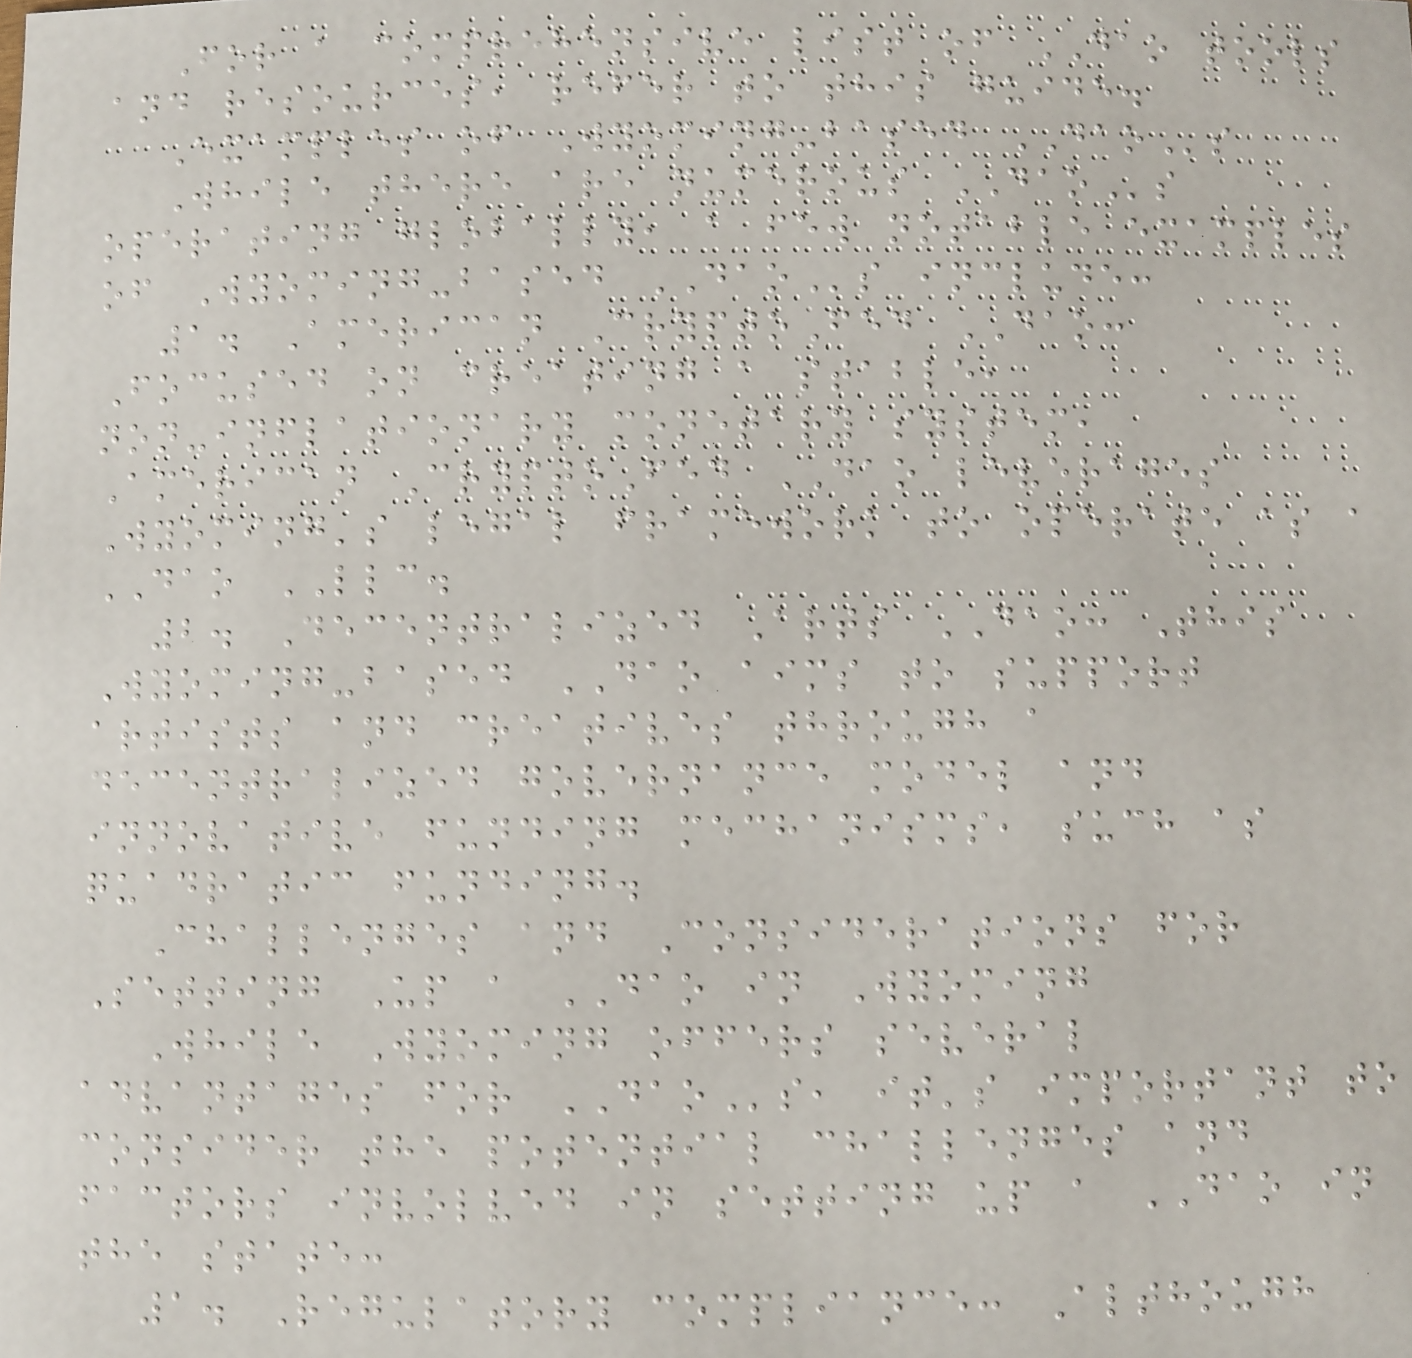For a comprehensive list of DAO tools
and resources, refer to this guide.
Examples of Wyoming-based DAOs
While there are numerous DAOs
operating globally, a few notable examples
of Wyoming-based DAOs include:
1. American CryptoFed DAO:
Focused on creating a stable,
non-inflationary monetary system,
American CryptoFed DAO leverages
Wyoming's legal framework to operate as a
DAO LLC.
2. Decentralized Arts DAO: This
Wyoming-based DAO aims to support
artists and creatives through a
decentralized governance model and
innovative funding mechanisms, such as
quadratic funding.
Challenges and Considerations for
Setting Up a DAO in Wyoming
While Wyoming offers several
advantages for DAOs, it's important to
consider the potential challenges and
factors involved in setting up a DAO in
the state:
1. Regulatory compliance: Although
